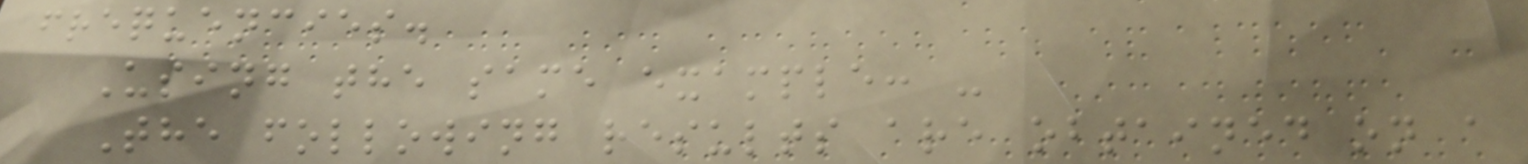frequencies.
Using the same example: -
The following results are obtained on a
